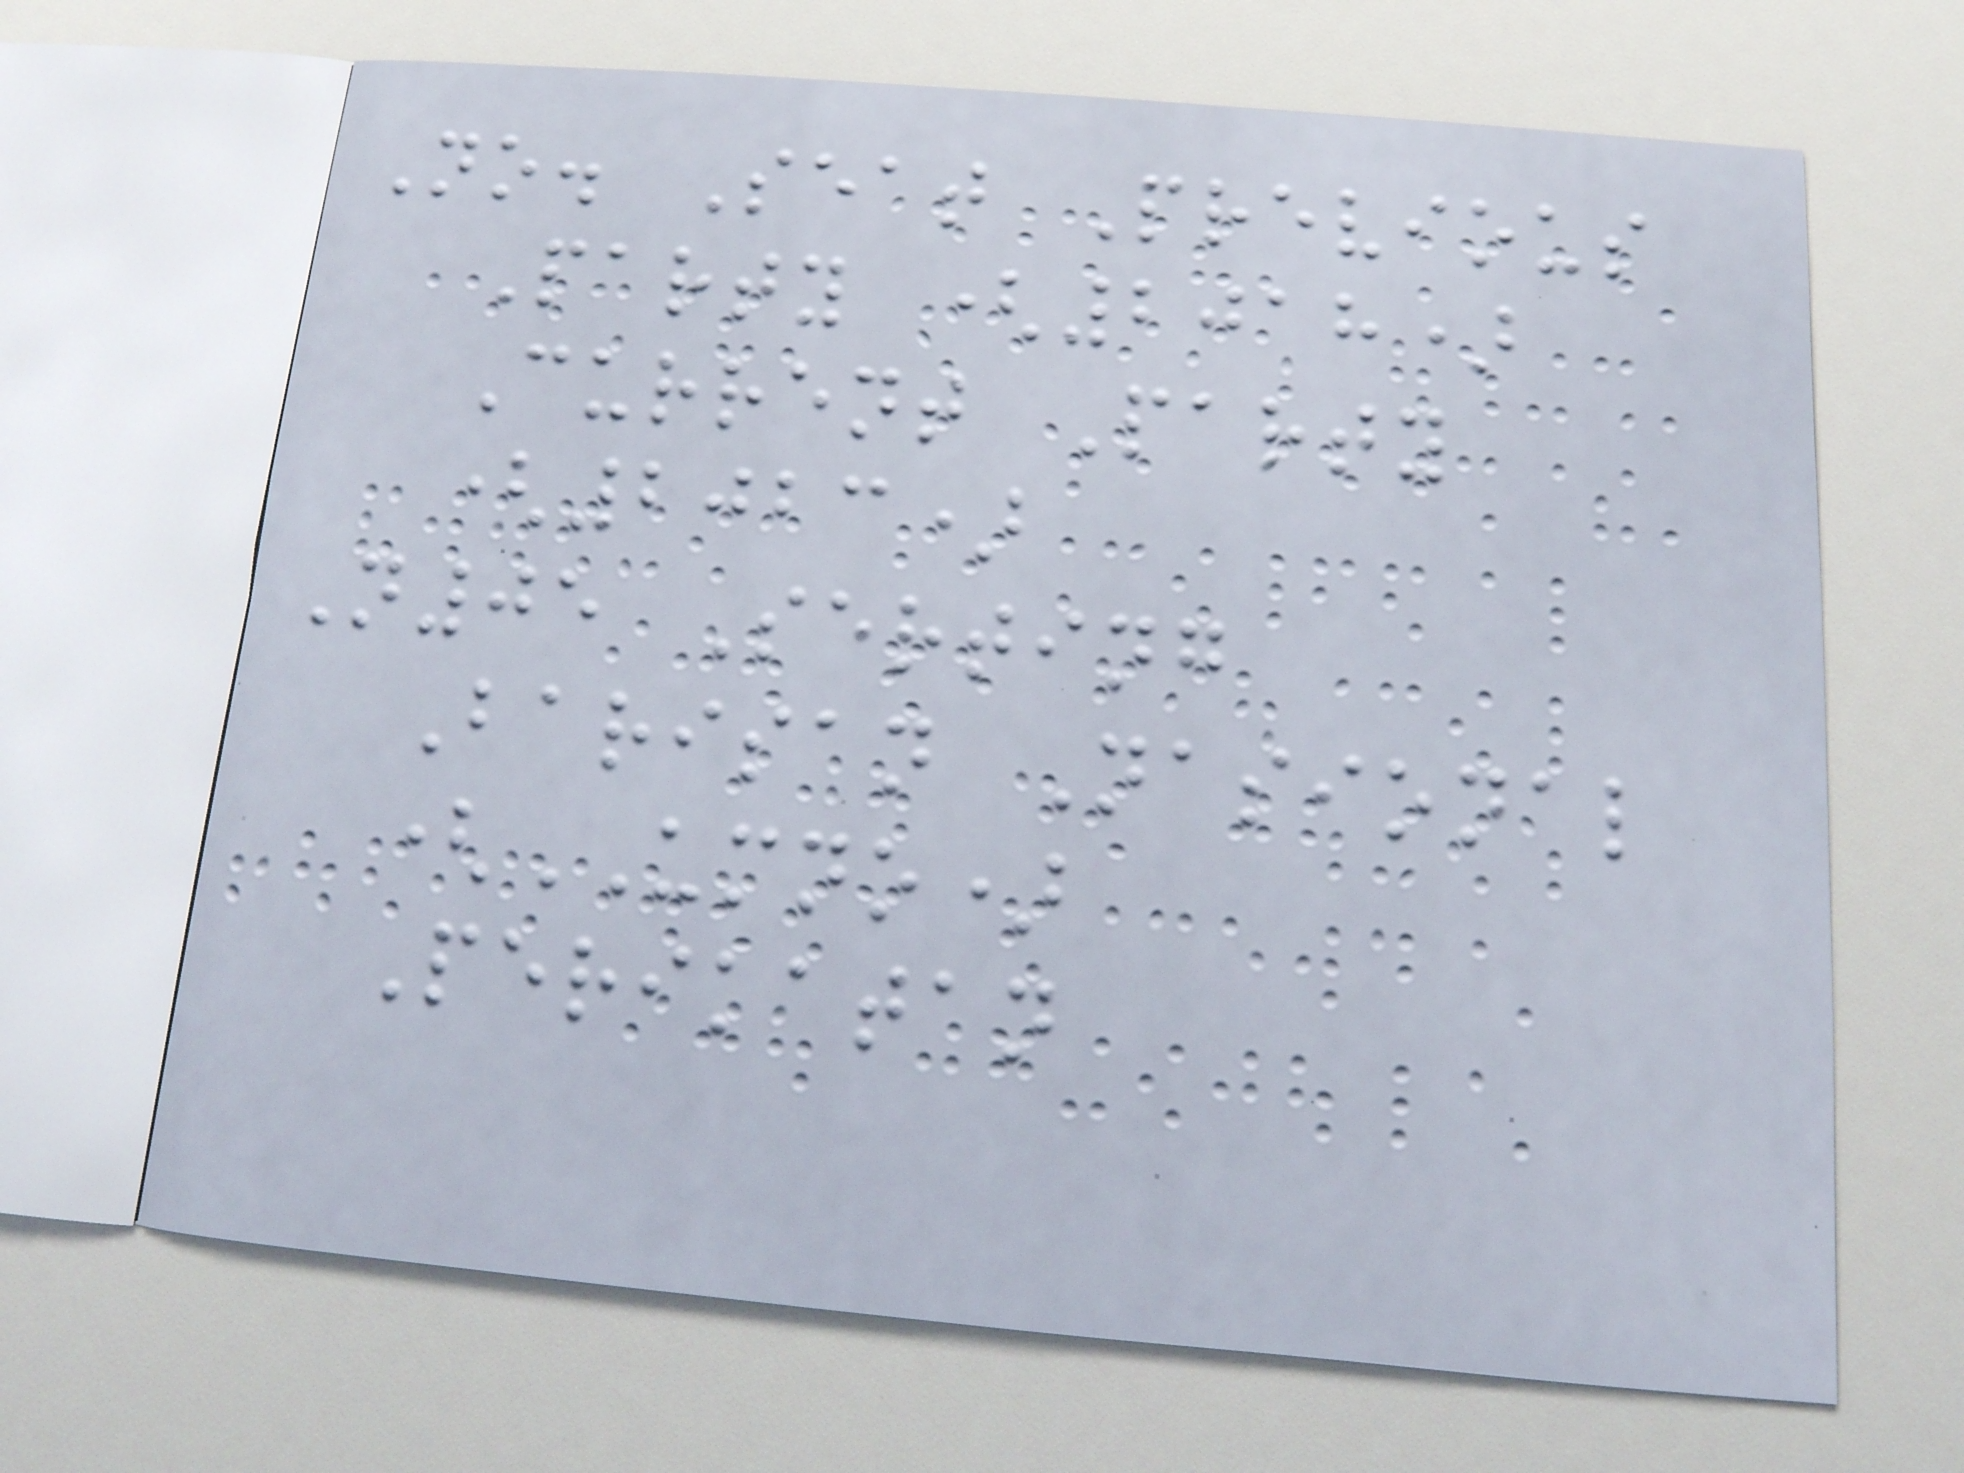No. Seat Previous
Party (2018)
Current Party
(2023)
N05 Serting
Barisan Nasional
(UMNO)
Perikatan
